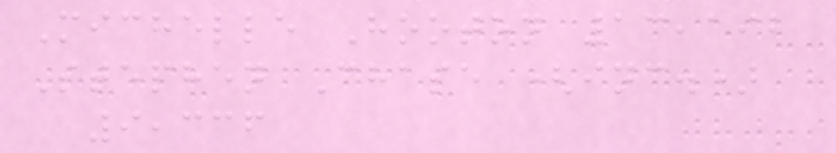Michelle Hooton 13,192
Stephen Chase (inc.)
9,336
